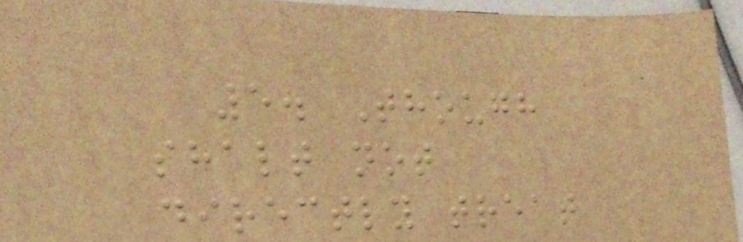5. Though
shalt not
directly treat
